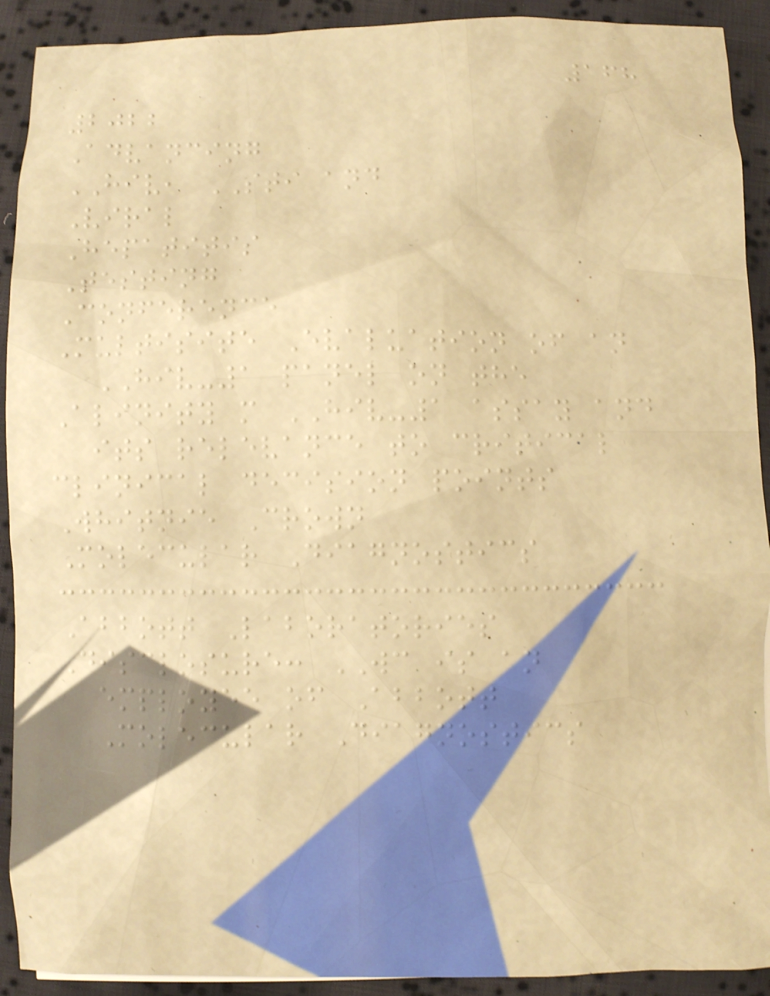168
2022
Advancing
HIV, STI and
Viral
Hepatitis
Testing
Conference
Multisite Evaluation of an
HIV-1 panel on the
Alinity m HIV-1 assay and
its relevance to critical
clinical decision points
Whitnie Crown
Molecular Diagnostics
Abbott Laboratories
Disclosure: WC is an
employee of Abbott
Molecular Diagnostics
